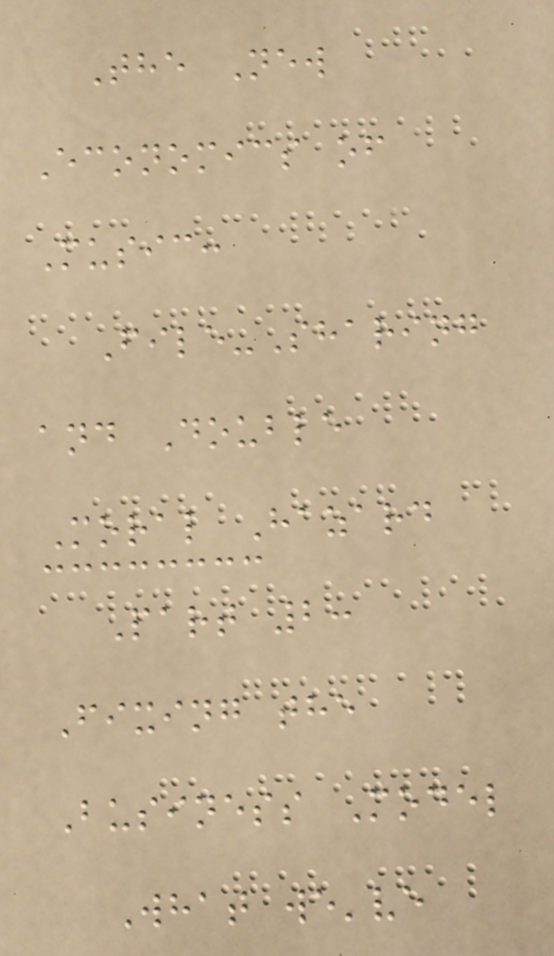The New
Economics of
Music:
File-Sharing
and Double
Moral Hazard
Part 2:
Fixing the
Business Model
What we've
